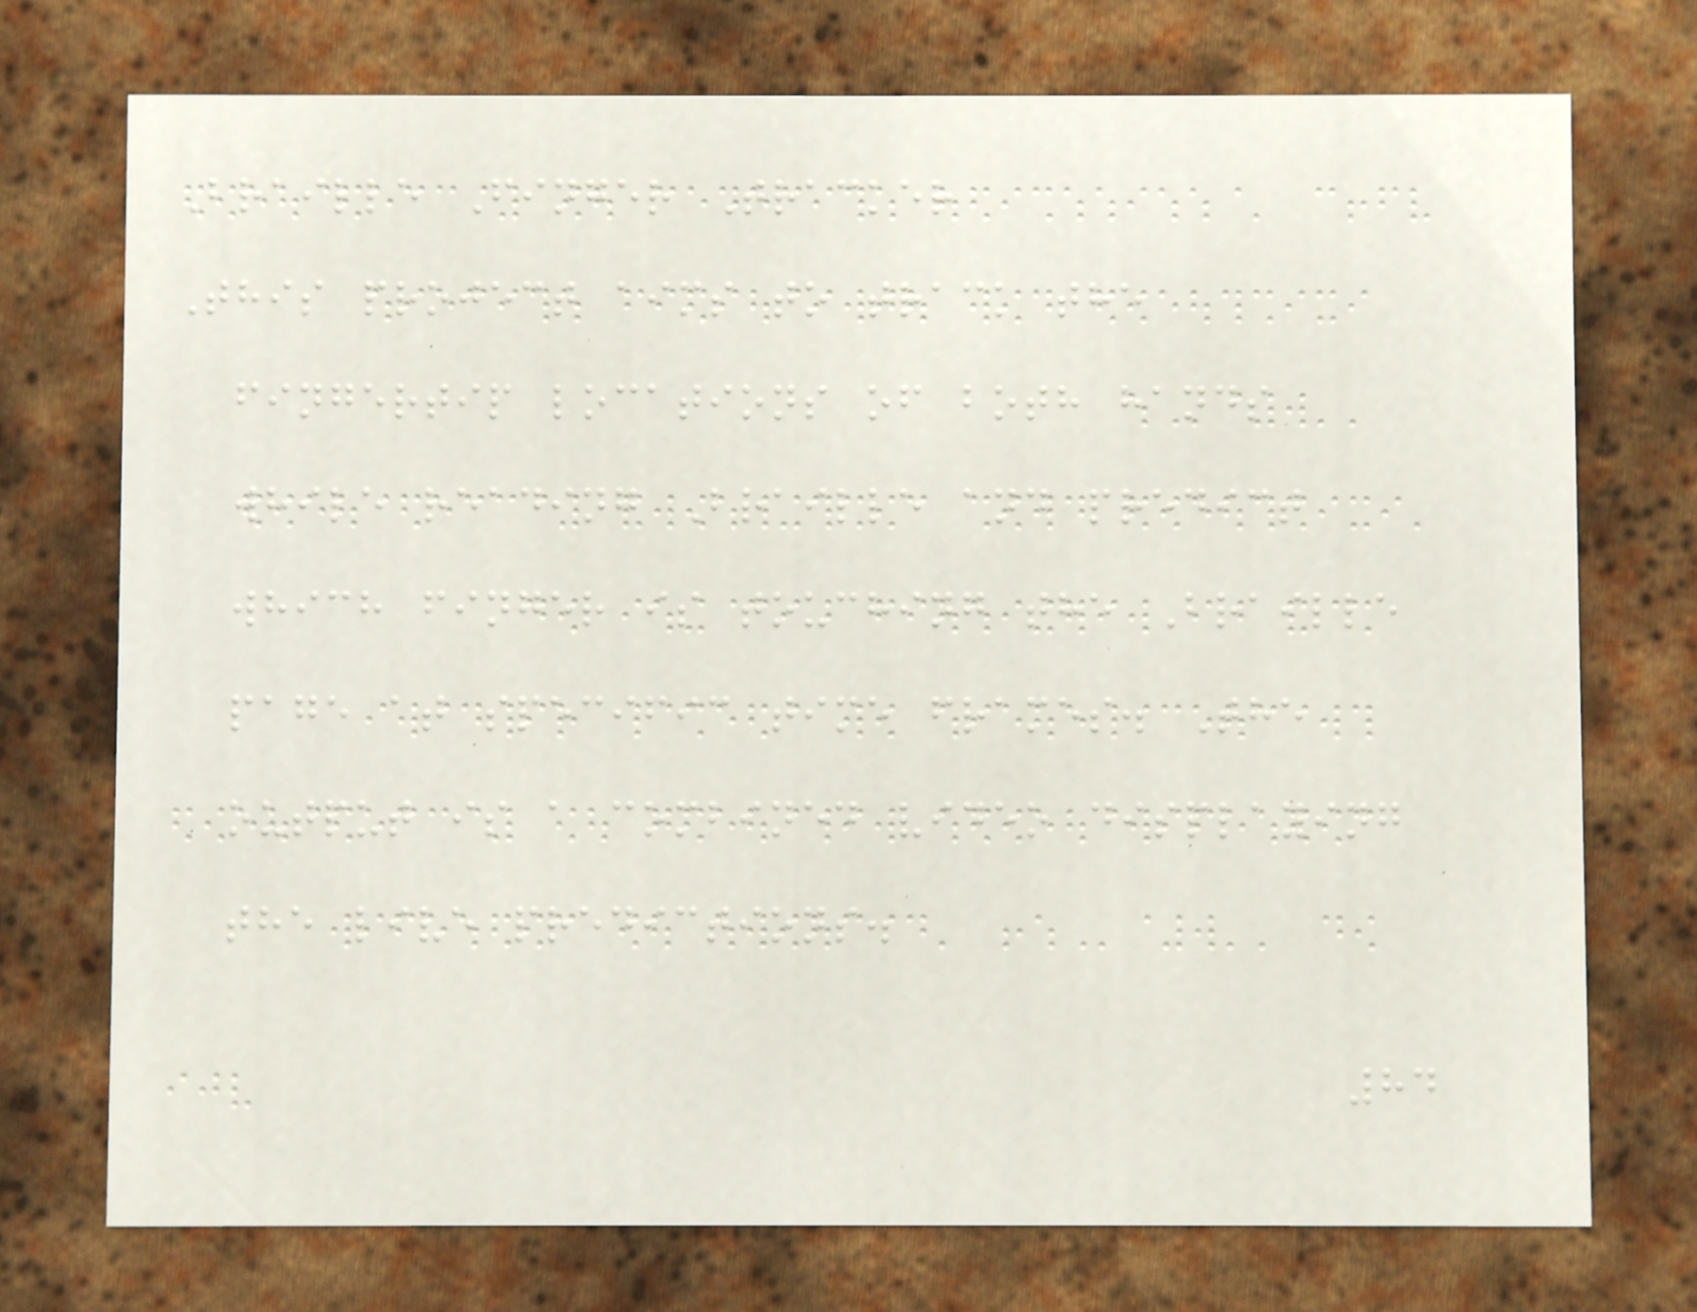Braille Finger Tracker
This project aims to track the
fingertip locations of both hands
while reading Braille and predict
which finger is touching the Braille
page at specific time frames. The
output is a combined video displaying
the live predictions.
84
